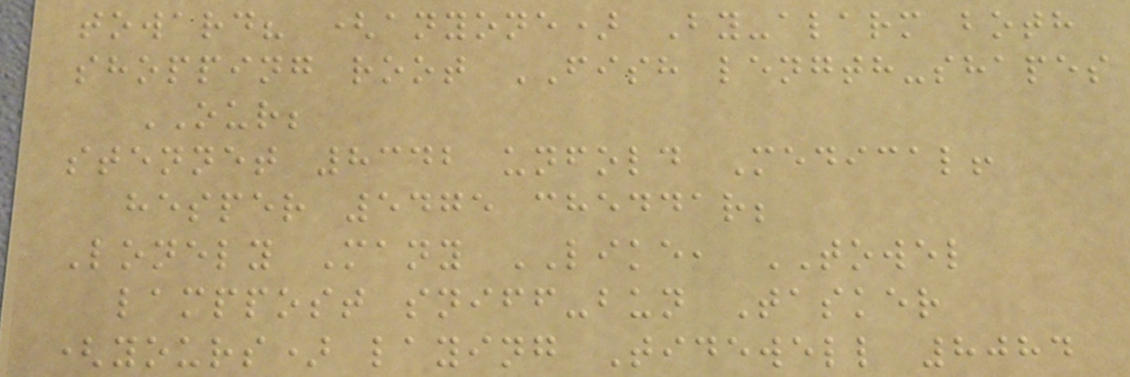toward? (anyone) By-alarm both
shopping root FISH length-shapes
OUR;
stennet 8342 unfold Medical!
hesper 5475 cheddar;
Lonely Many LIKE, TOWEL
lamppost sniff-bun Tasker
(yours) laying Tidewell 8084
